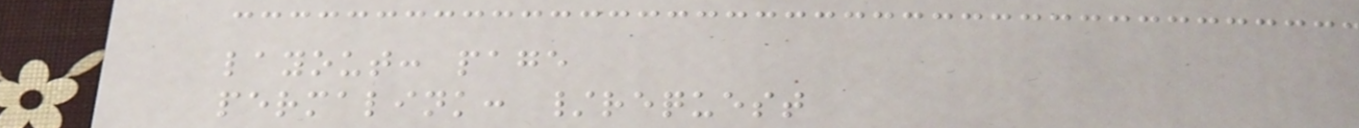layout: page
permalink: /request
